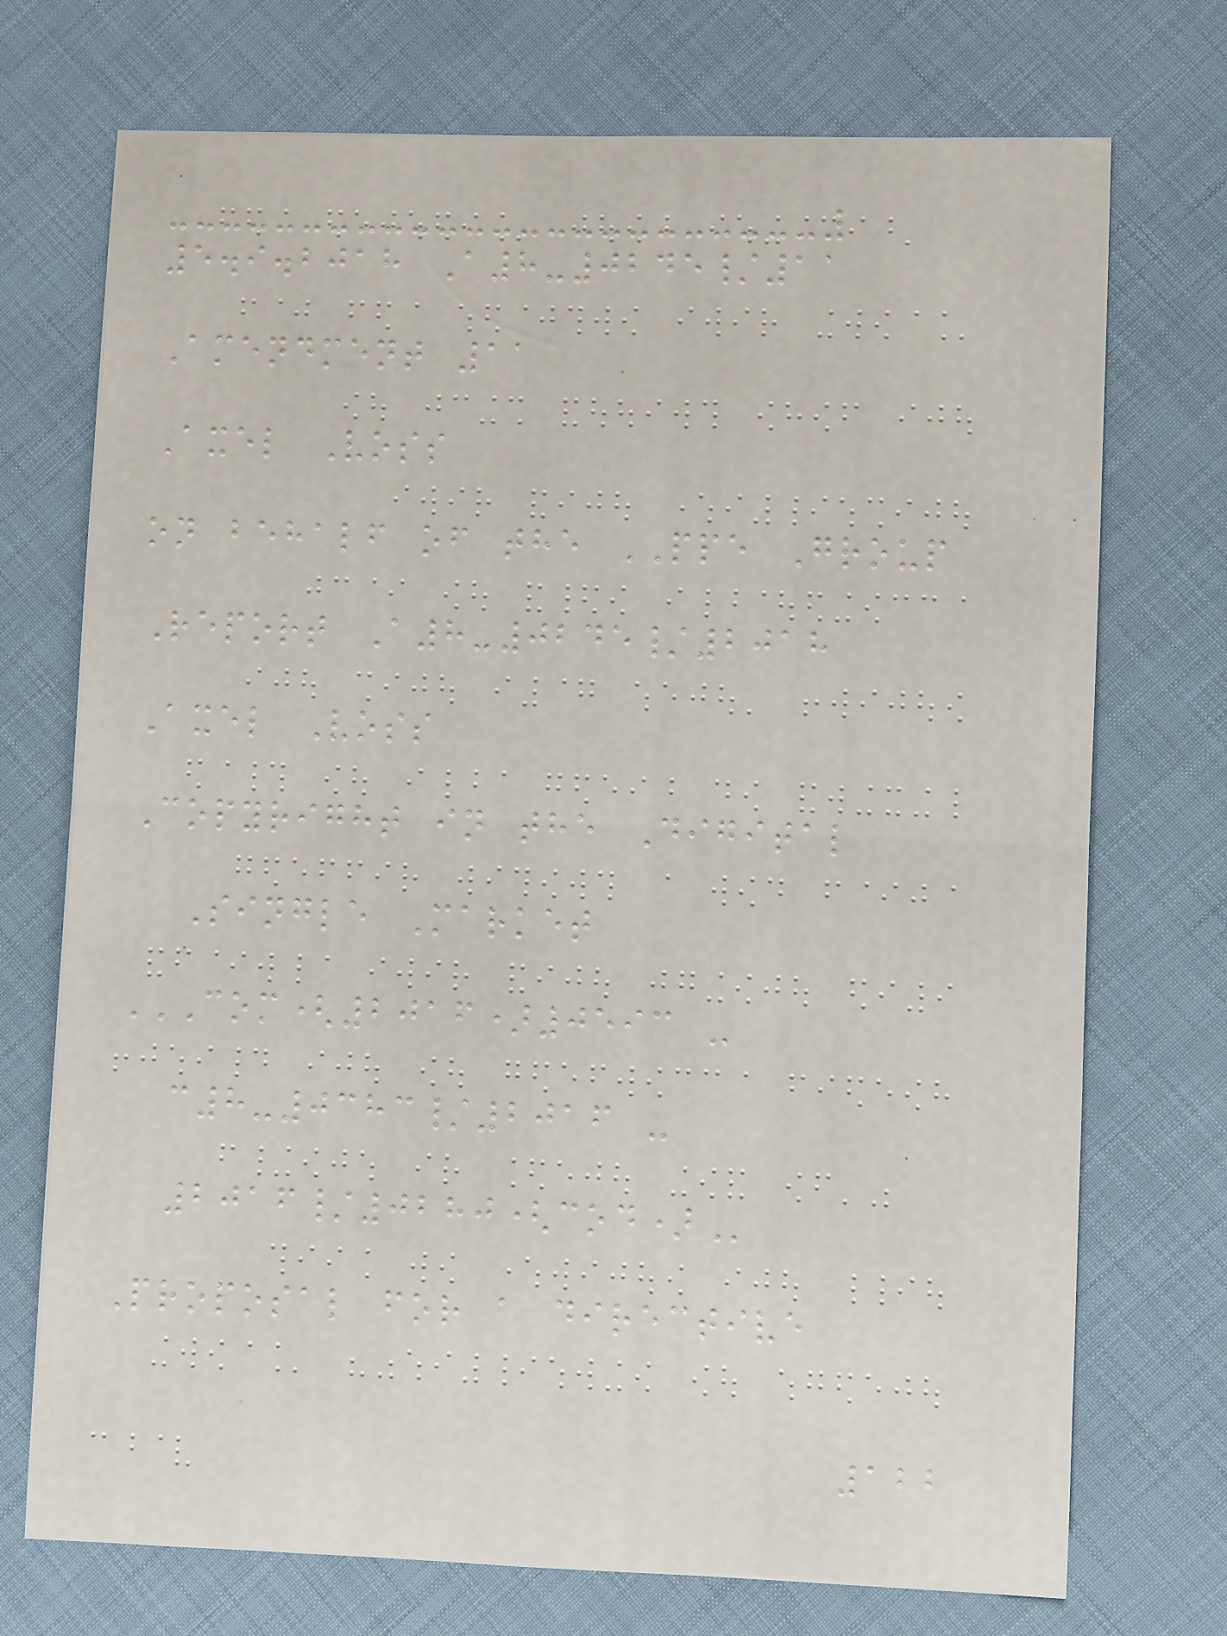5.9.2018 A8-0245/11
Amendment 11
Axel Voss
on behalf of the PPE Group
Report A8-0245/2018
Axel Voss
Copyright in the Digital
Single Market
COM(2016)0593 -
C8-0383/2016 -
2016/0280(COD)
Proposal for a directive
122
